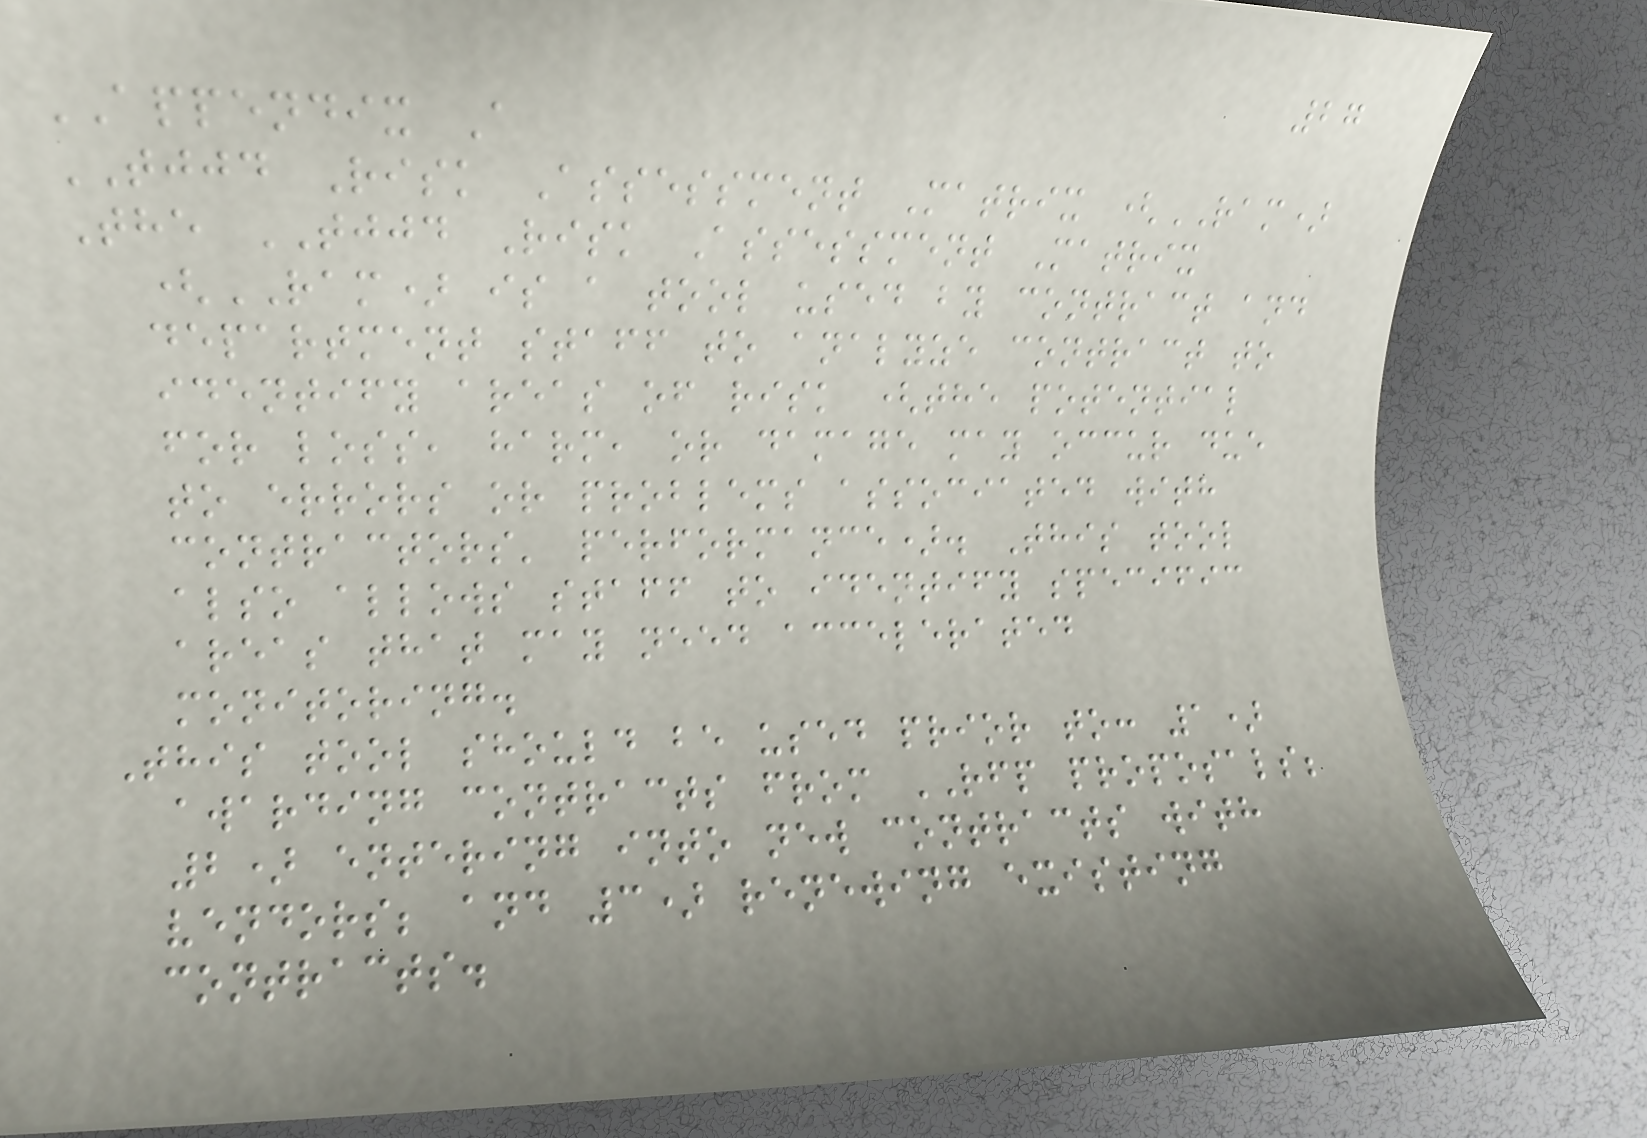27
APPENDIX A
TJJD Risk Assessment Matrix (RAM)
The TJJD Risk Assessment Matrix
(RAM) is a tool used by contract and
department staff to analyze contract to
identify areas of risk (the potential
for loss, harm, or damage may occur due
to errors or problems associated with
contractors' performance). This tool
also allows staff to identify specific
areas that may need accelerated
monitoring.
This tool should be used prior to: 1)
awarding contracts from RFP proposals;
2) entering into new contracts with
vendors; and 3) renewing existing
contracts.
